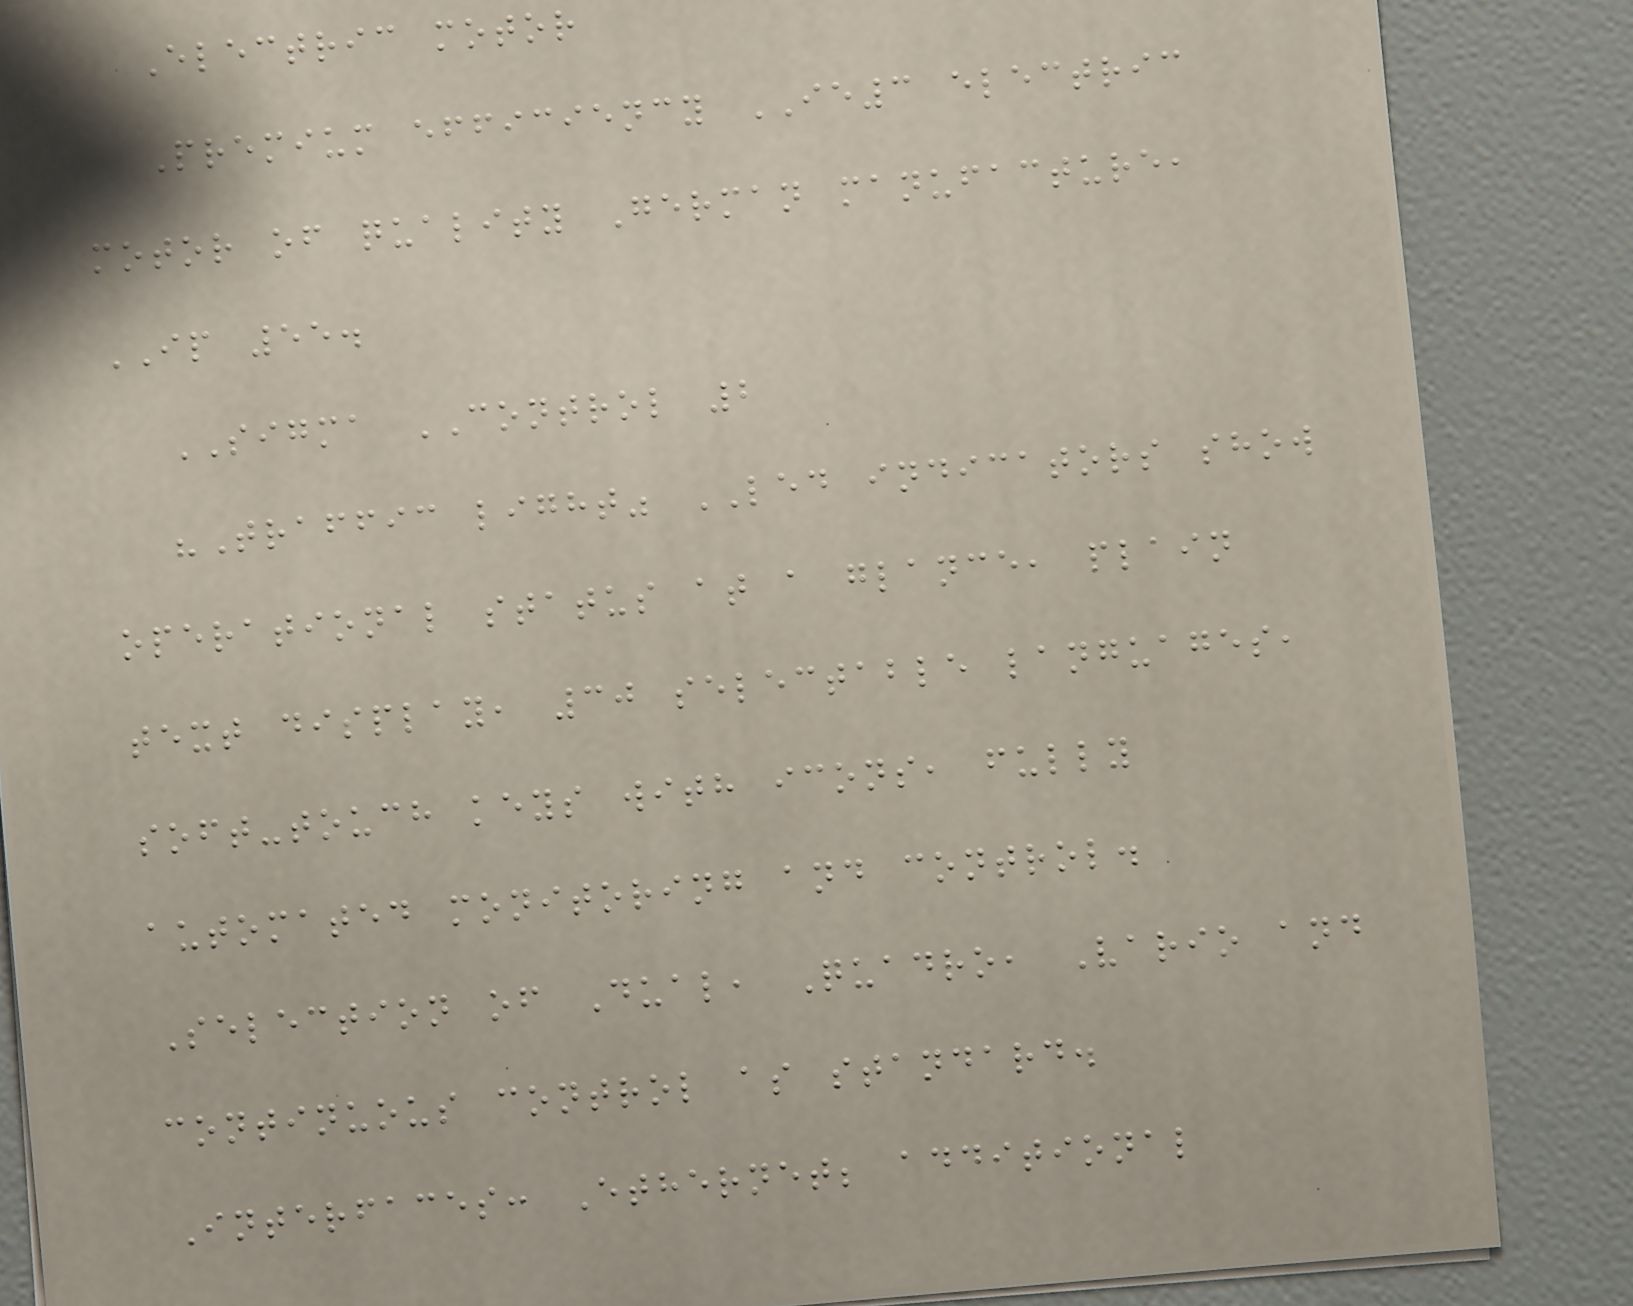Electric motor
Premium efficiency IE3 electric
motor of quality German manufacture,
IP 55.
SIGMA CONTROL 2
"Traffic light" LED indicators show
operational status at a glance, plain
text display, 30 selectable languages,
soft-touch keys with icons, fully
automated monitoring and control.
Selection of Dual, Quadro, Vario and
continuous control as standard.
Interfaces: Ethernet; additional
